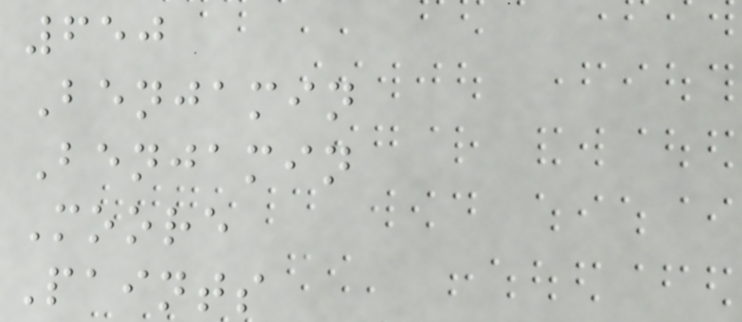650
Benjamin
Benjamin
Moore
Paints
